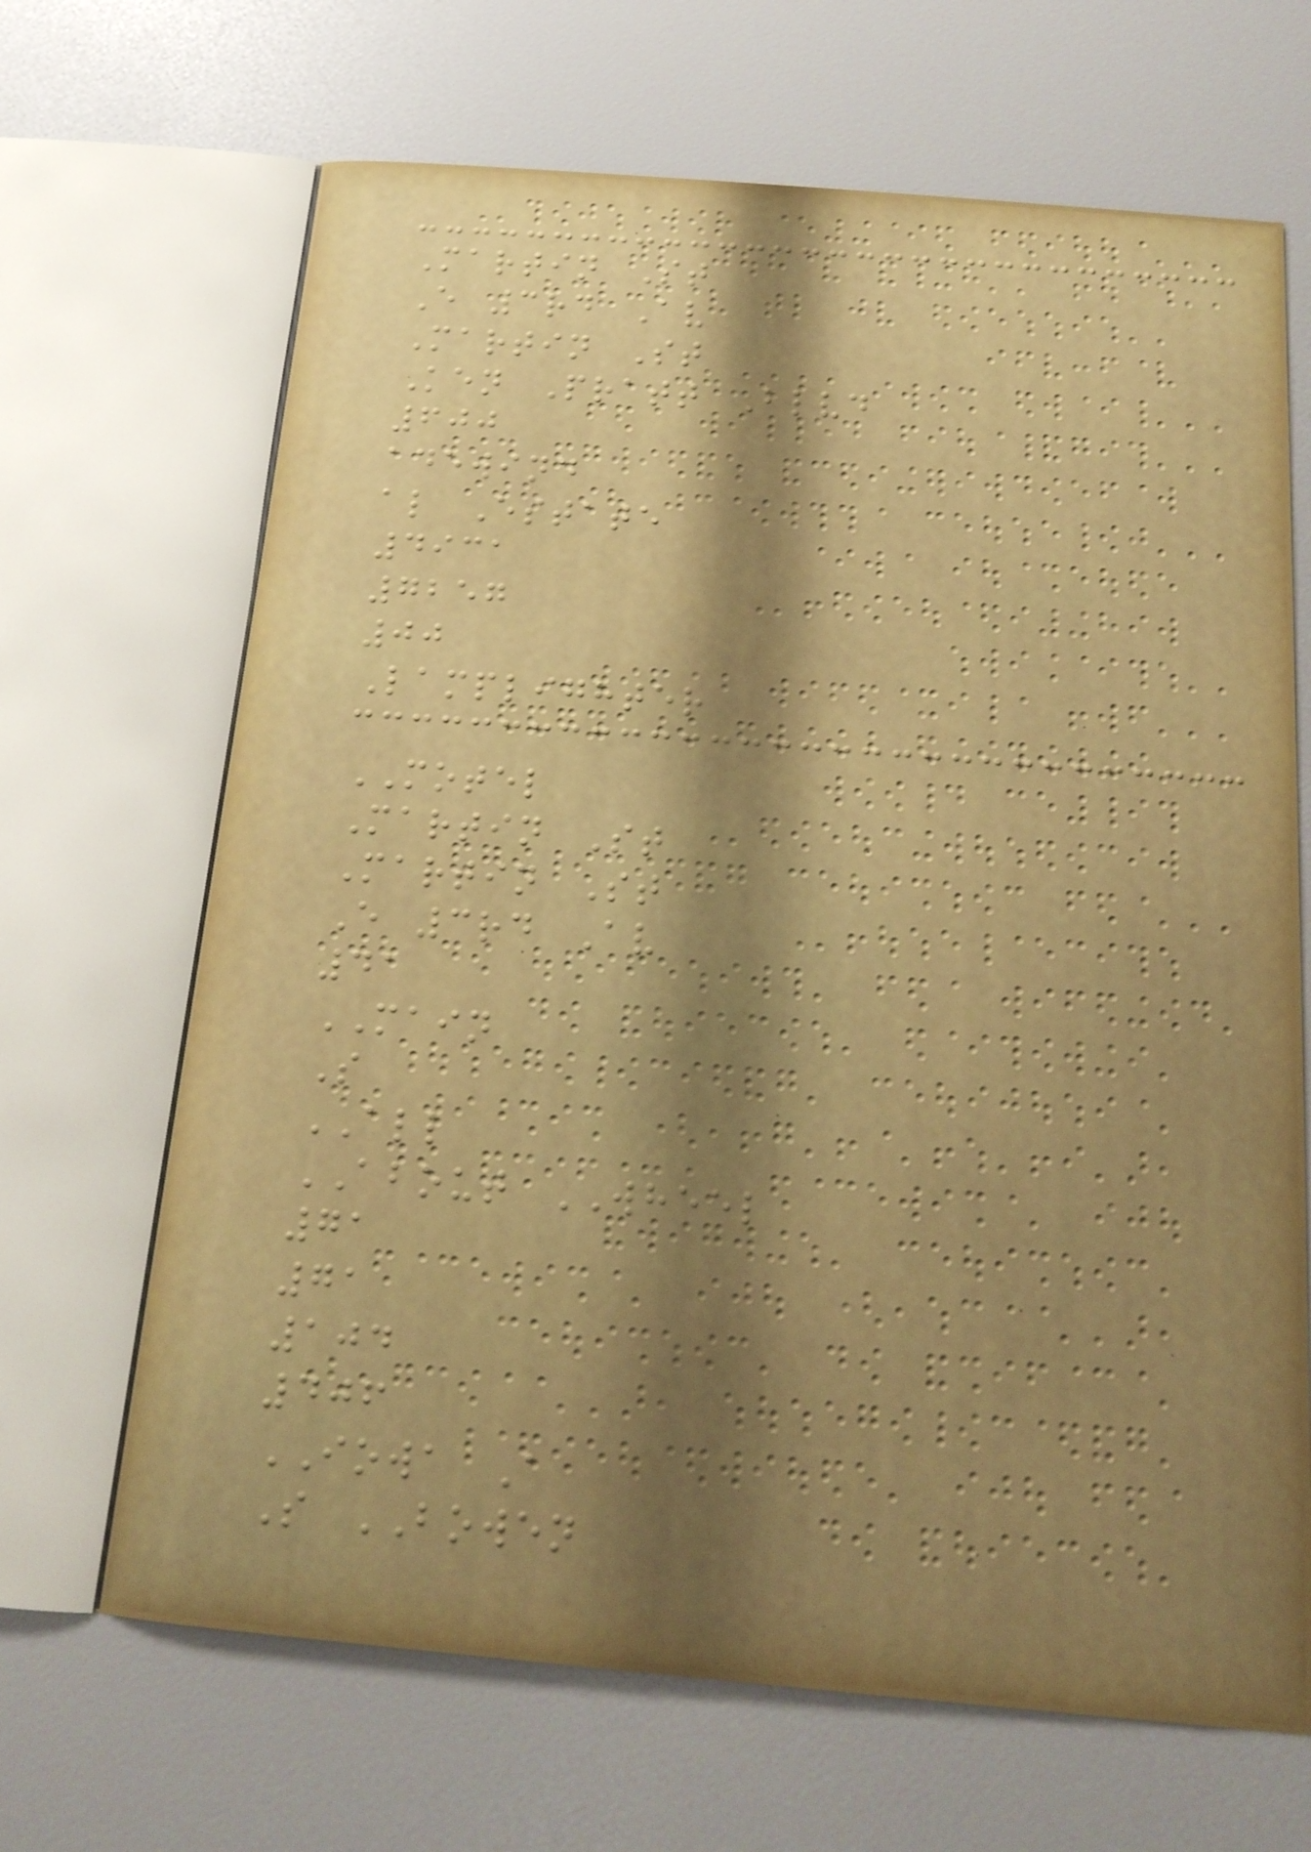Martin St
E 3rd Av
Martin St
Ken Pratt Blvd
600
adewind
al Estate
4931
7257
00
Lamplighter
MOTEL
Martin St
Martin St
E 3rd Av
41
MAIN
S
ALL
ABOUT WHEEL
71
71
104
406
IOWA A
S BOWEN
